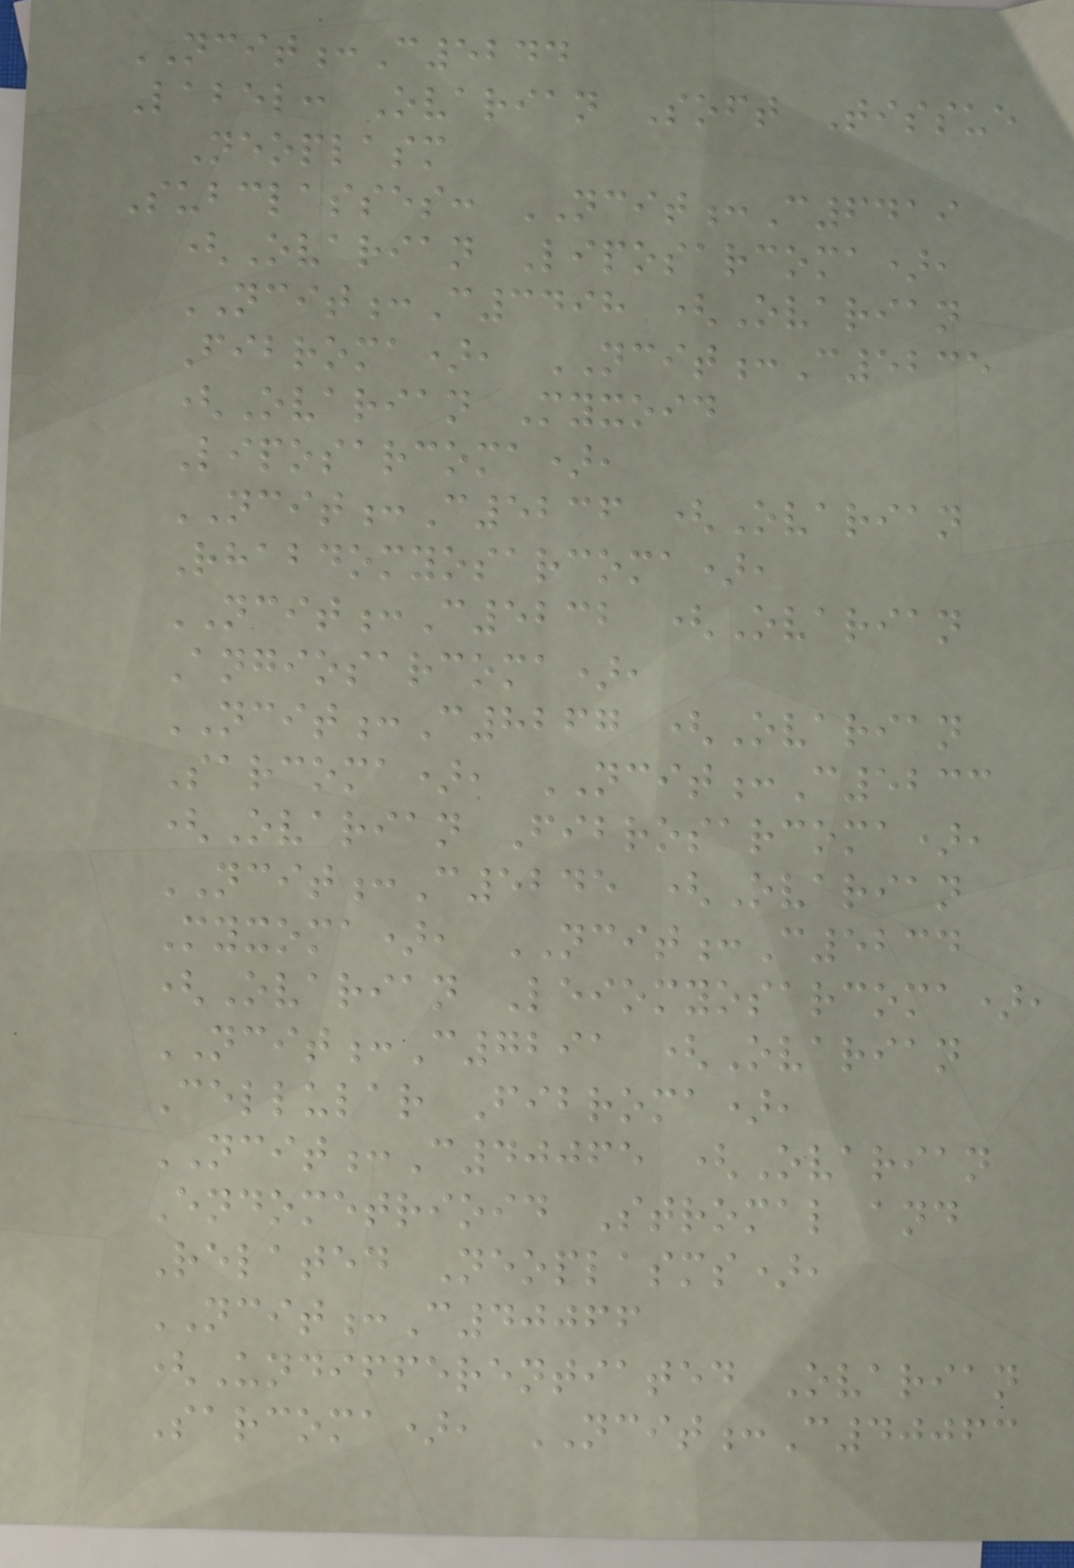NCIT:C5244
Label: Ovarian Soft Tissue
Neoplasm
Subclasses: NCIT:C6419
(Ovarian Liposarcoma),
NCIT:C3498 (Ovarian
Fibroma), NCIT:C5235
(Ovarian Myxoid
Liposarcoma),
NCIT:C5236 (Ovarian
Rhabdomyosarcoma),
NCIT:C5232 (Ovarian
Angiosarcoma),
NCIT:C8267 (Ovarian
Sarcoma), NCIT:C5233
(Ovarian Fibrosarcoma),
NCIT:C5245 (Ovarian
Myxoma), NCIT:C5234
(Ovarian Leiomyosarcoma),
NCIT:C7291 (Ovarian
Cellular Fibroma),
NCIT:C40065 (Ovarian
Endometrioid Stromal and
Related Neoplasms),
NCIT:C40066
(Undifferentiated Ovarian
Sarcoma), NCIT:C40063
